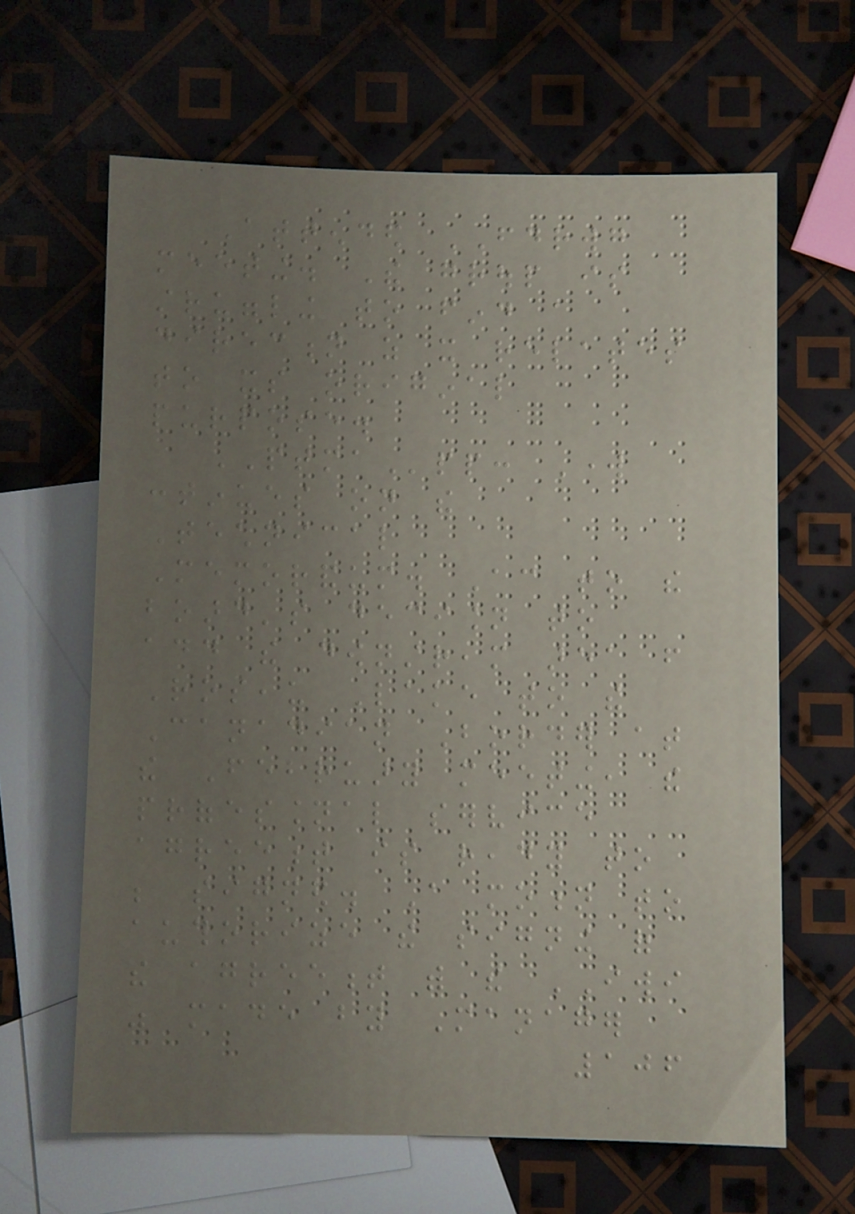Attended FDRWG
meeting. The group is
struggling to find a
direction as it relates
to its original
purpose.
PTMApp: Work
continues on the
Technical
Memorandum. According to the
board's decision to
add the downstream area from
Roseau Lake to the
Canadian Border at
the February meeting, the
professional service
agreement is ready to
be signed. A motion to
authorize the signing of
the agreement with the IWI
was made by Manager
106
